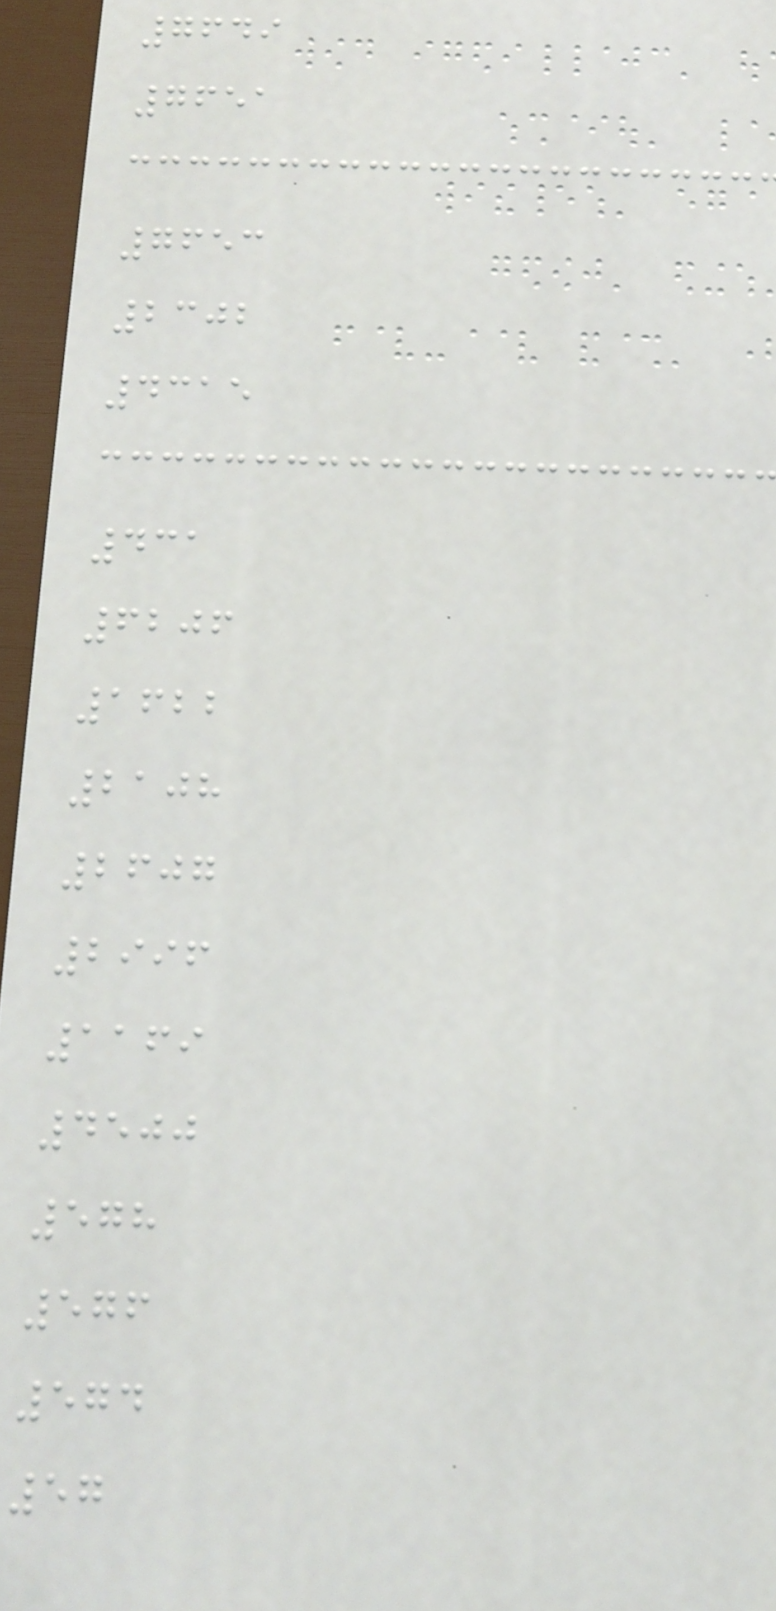7649
7651
7653
2302
4315
431
6206
1622
2108
2607
2996
1169
4500
578
576
574
57
